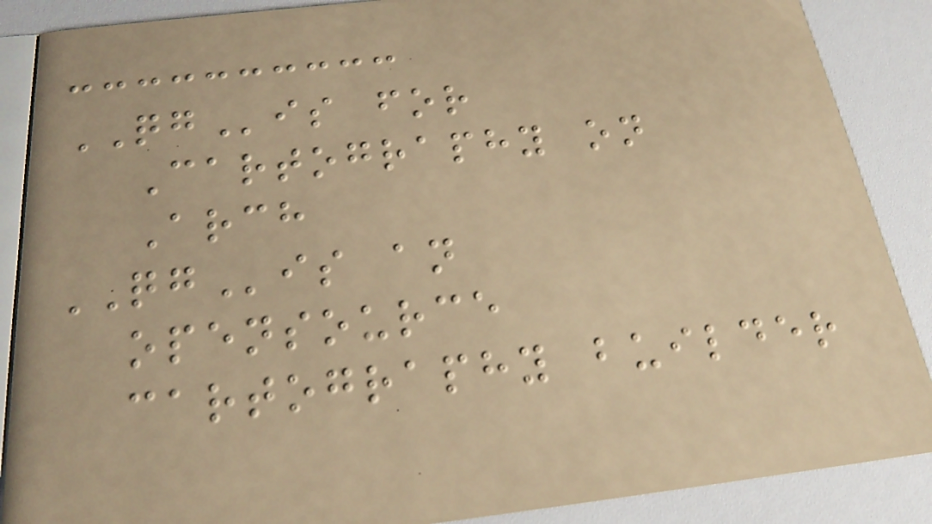QGis for
Cartography on
Arch
QGis an
opensource
cartography builder
